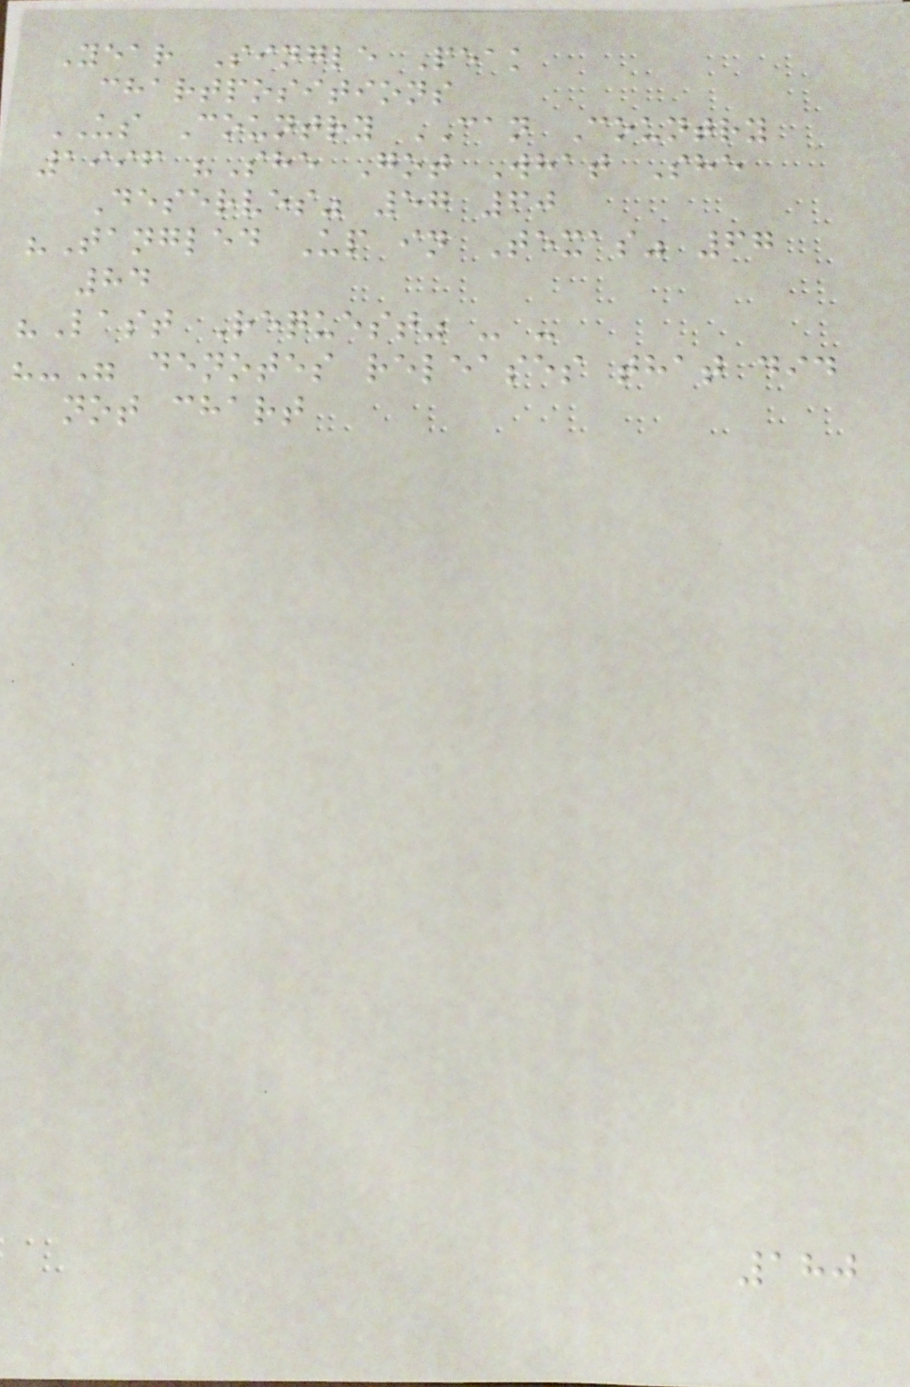Year Single Peak
chartpositions
US Country CAN Country
1996 "She Got What She
Deserves" 57 60
"Tangled Up in Texas" 67
84
"Last Request" - -
"-" denotes releases that did
not chart
180
